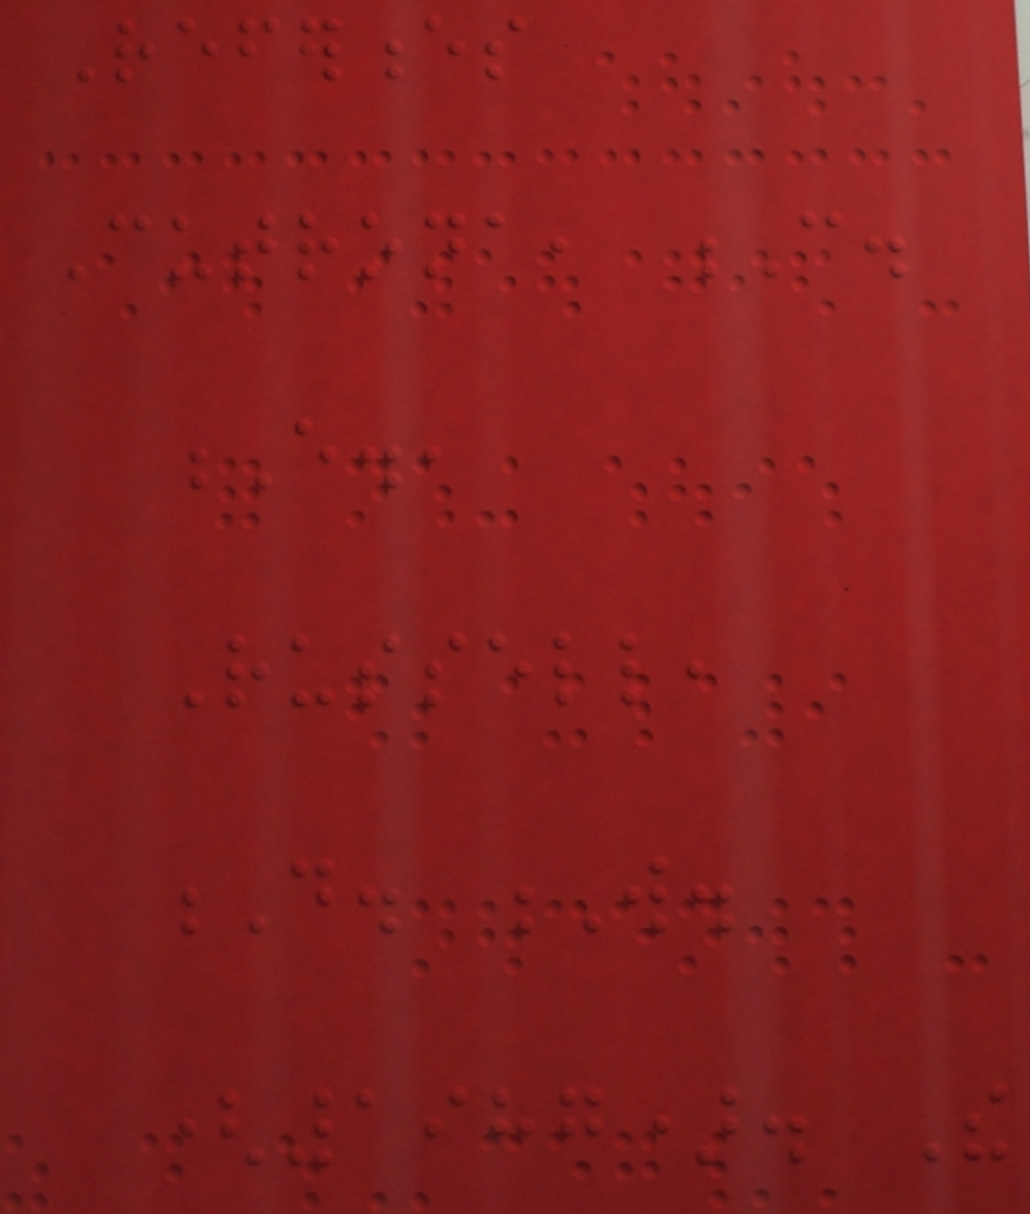References
Cutrona, C.
E.,
Russell,
D. W.
(1987). The
